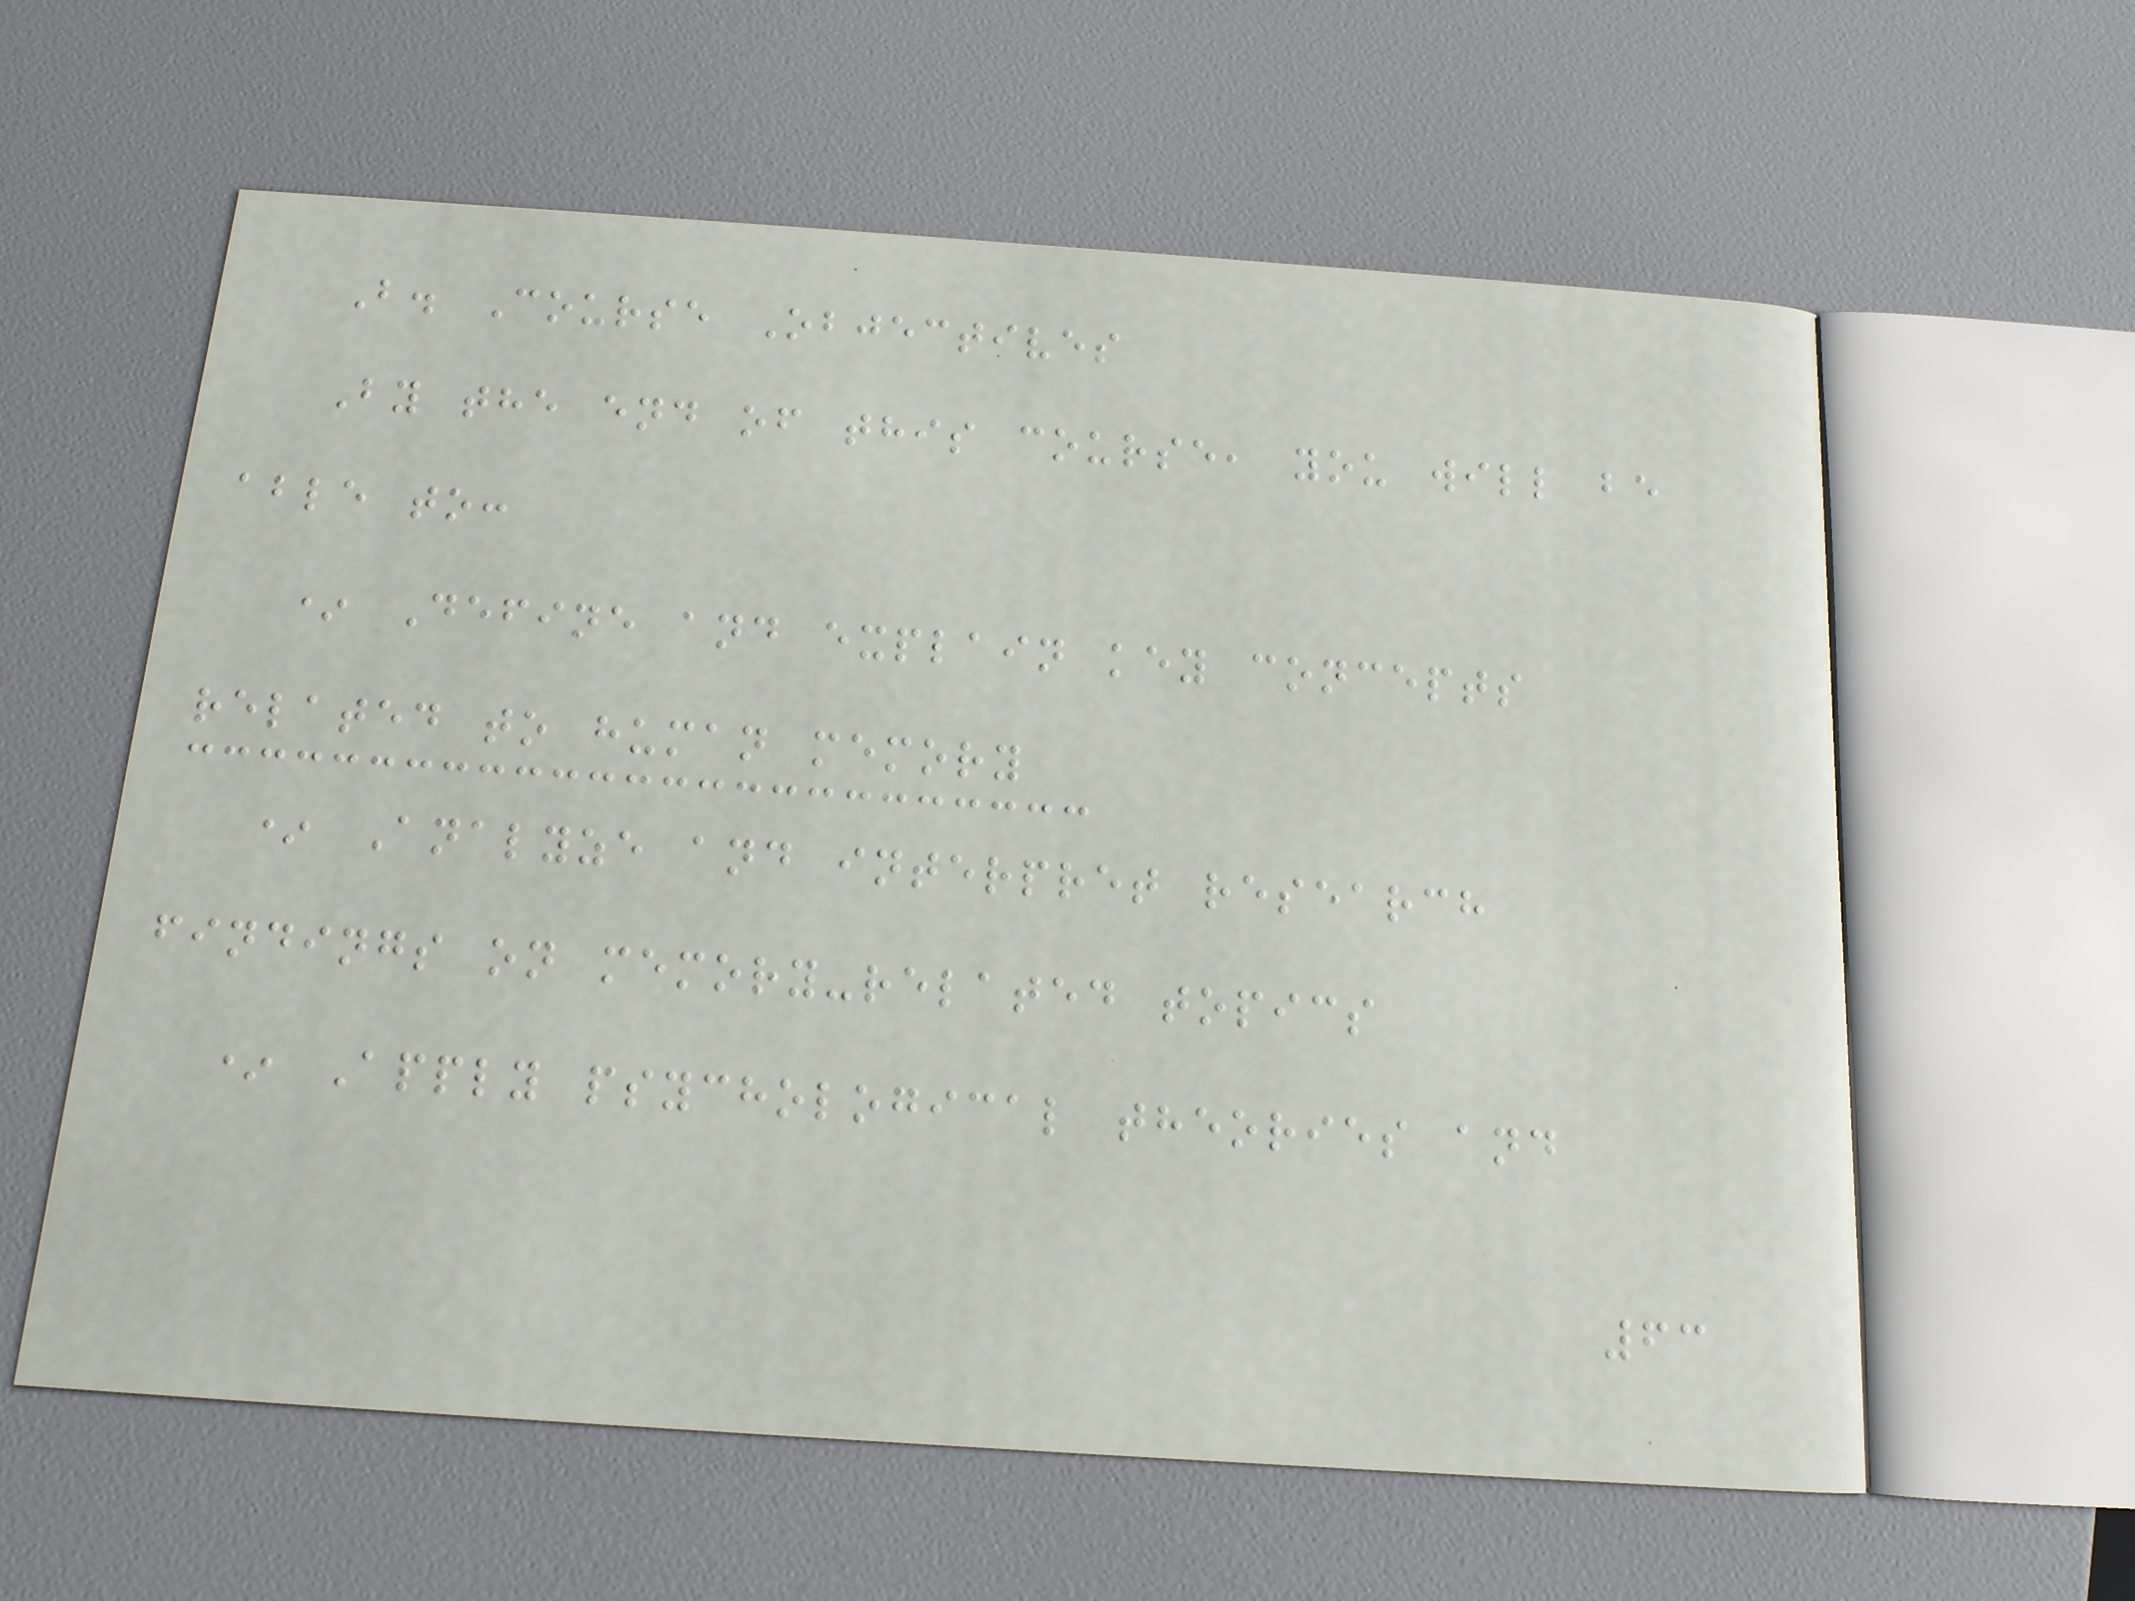B. Course Objectives
By the end of this course, you will be
able to:
* Define and explain key concepts
related to human memory
* Analyze and interpret research
findings on memory-related topics
* Apply psychological theories and
63
